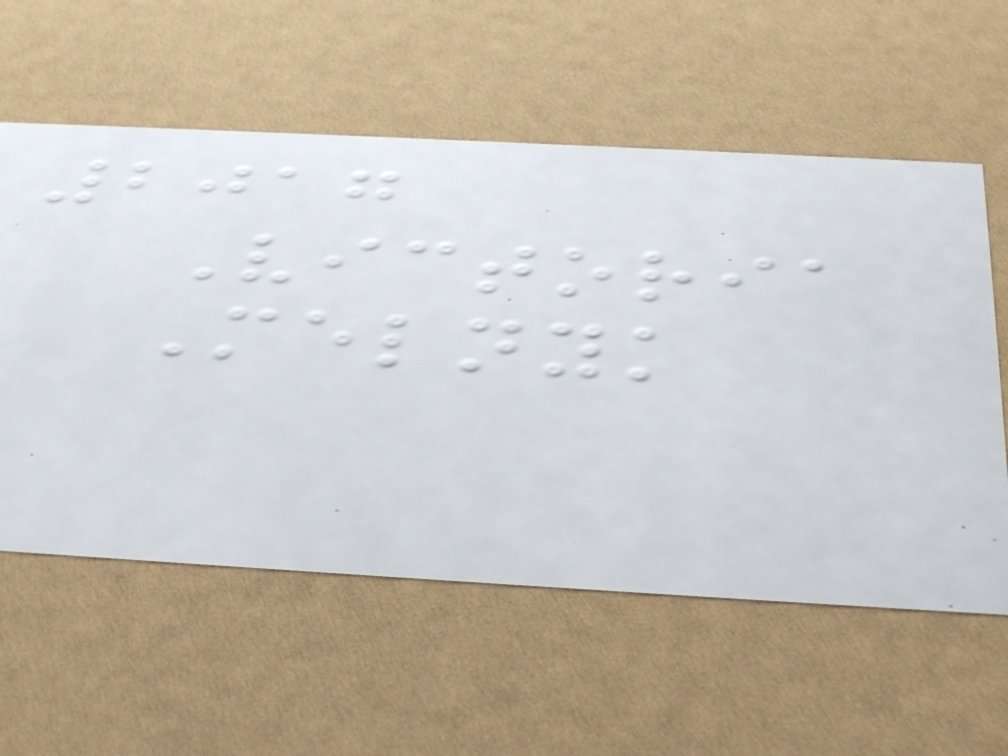2017
Victoria
Melnyk
